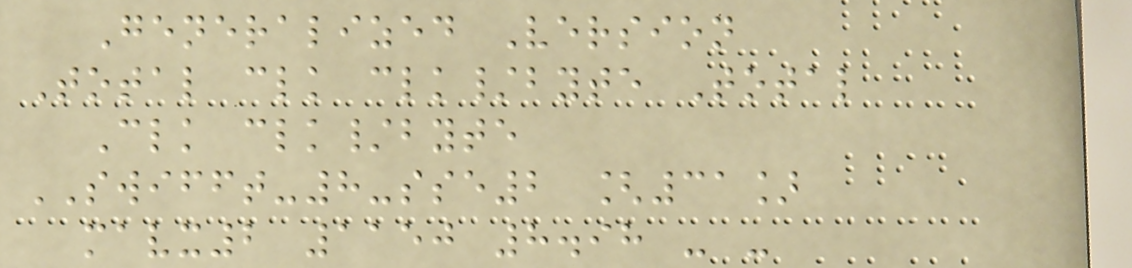Generalized Version
Total clk clk/byte Total
Clk clk/byte
SWIFFT-8-sse2 [31]
mavx2 1150 8.98 - -
